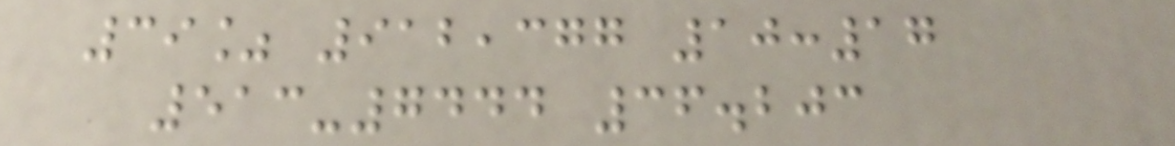39% 912,377 10:17
513-7444 36.203
